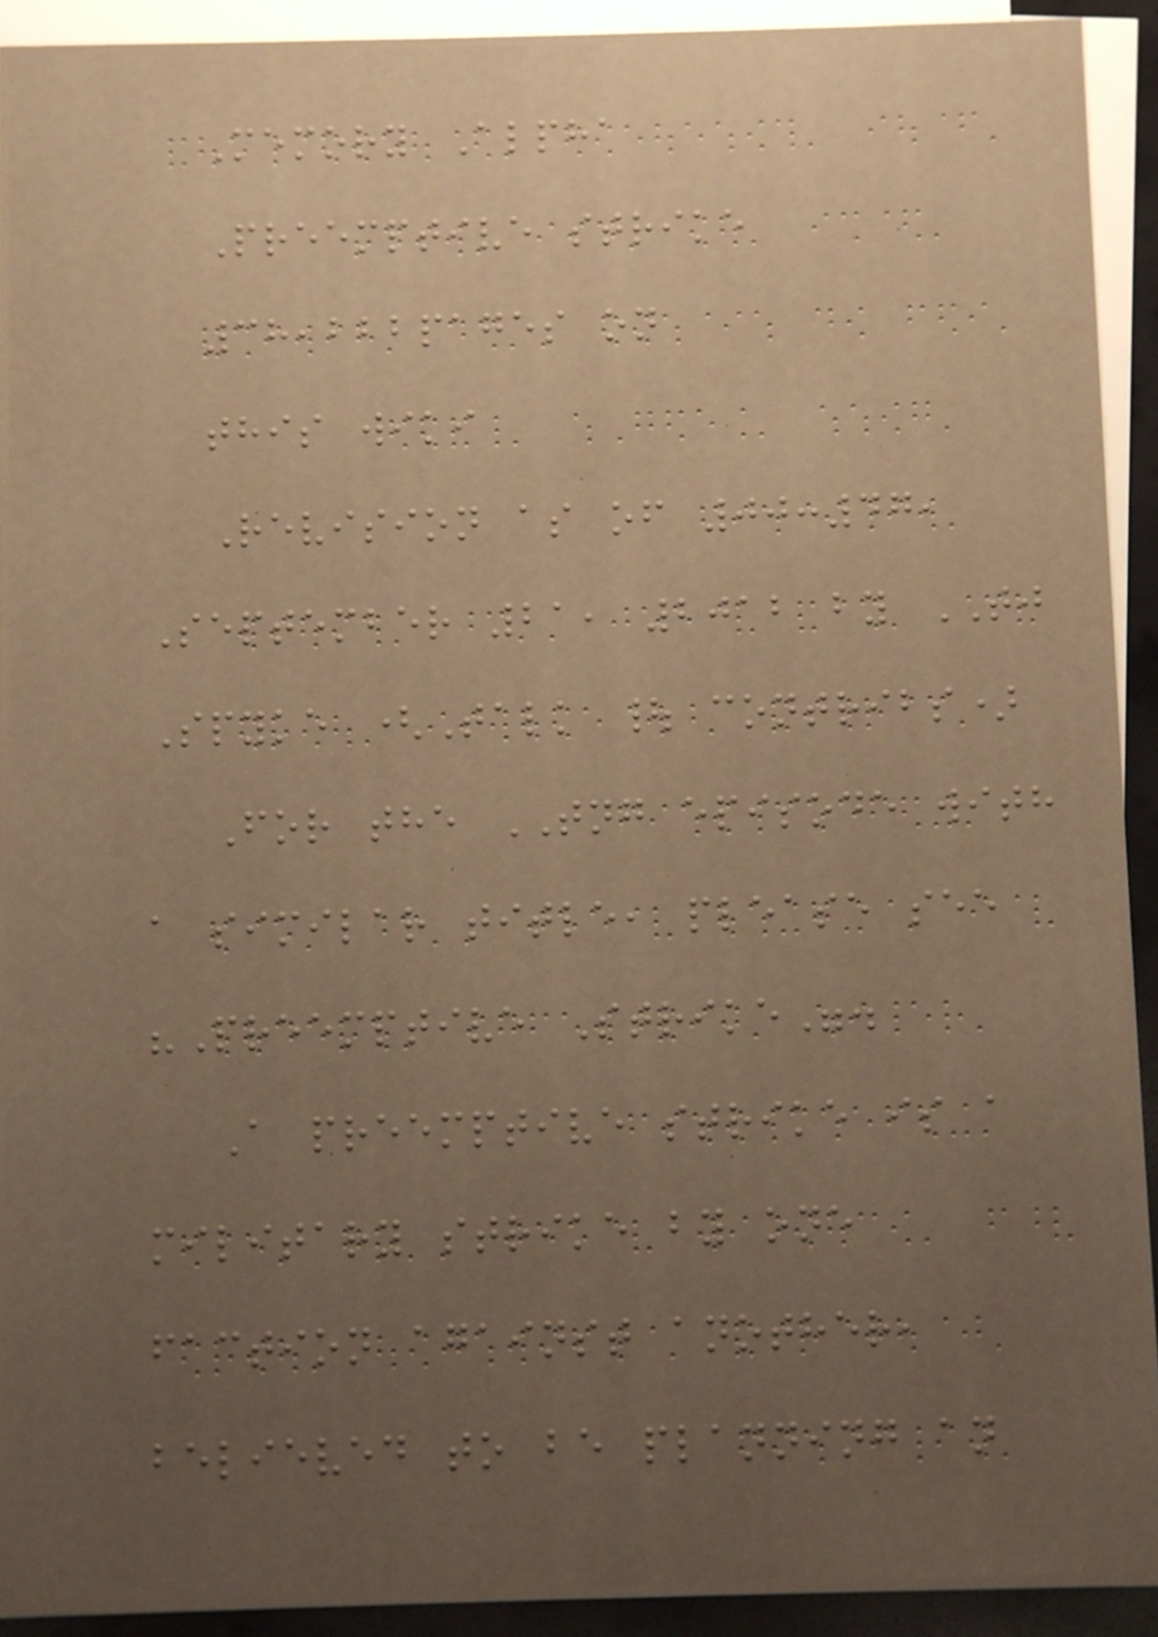Memory Alpha
Preemptive strike
38,222pages on
this wiki
Revision as of 00:47,
September 21, 2012 by TJ
Spyke (Talk | contribs)
For the TNG episode with
a similar title, please see
"Preemptive Strike".
A preemptive strike is a
military strike by one
faction against another,
believed to be planning an
